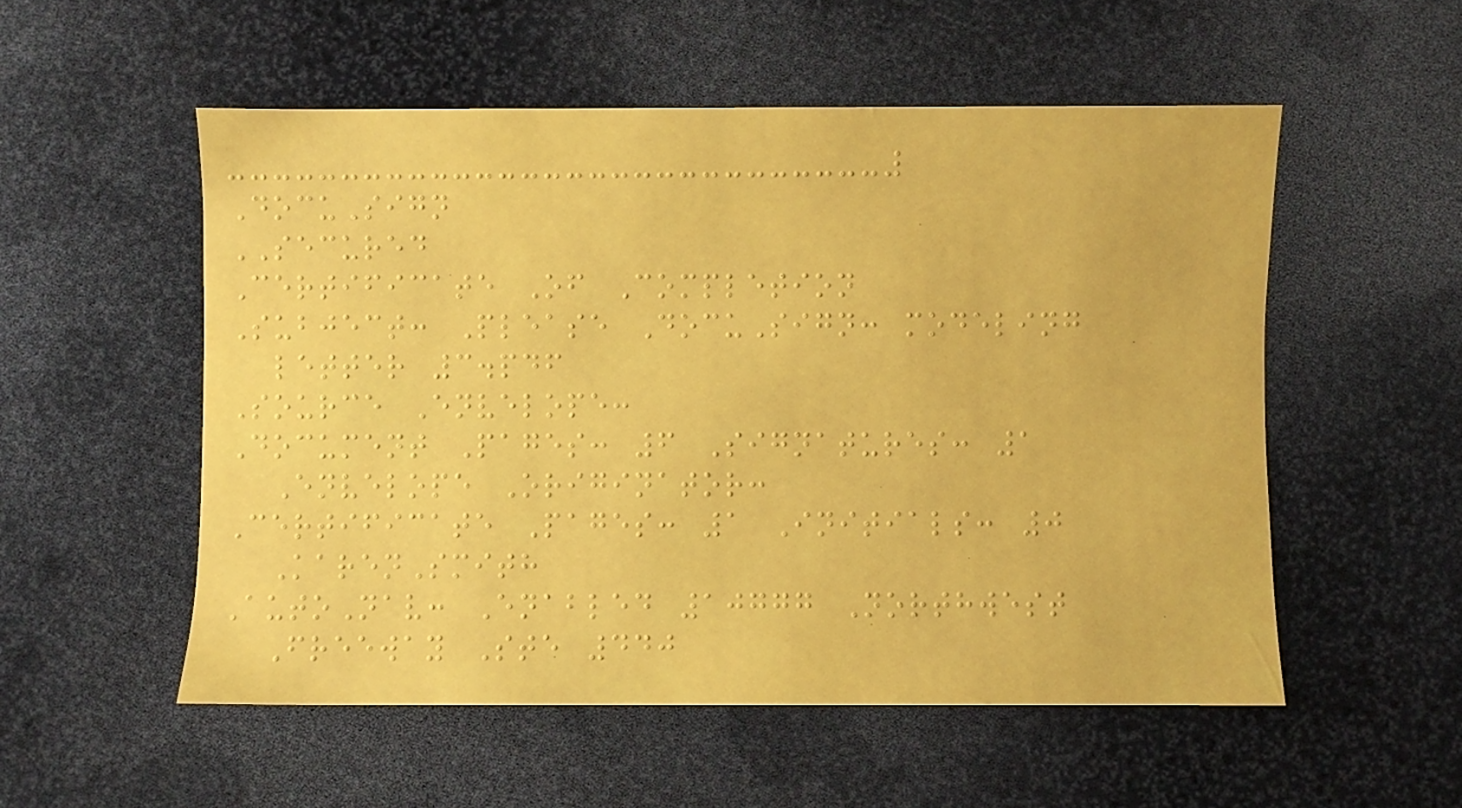DocuSign
SECURED
Certificate Of Completion
Subject: Please DocuSign: modeling
letter 3.pdf
Source Envelope:
Document Pages: 6 Signatures: 1
Envelope Originator:
Certificate Pages: 1 Initials: 0
KarenSmith
AutoNav: Enabled 10777 Northwest
Freeway Ste 440
